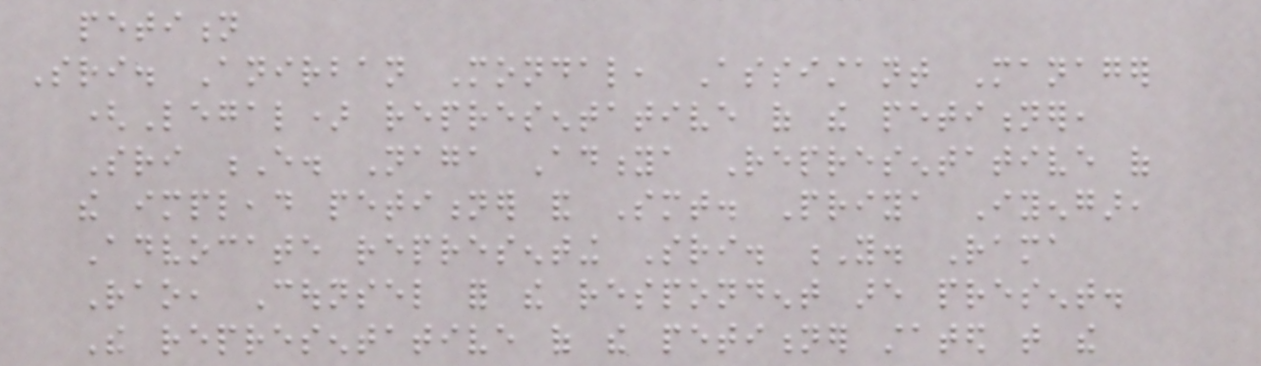petition
Sri. Anirban Mondal, Assistant Manager
(Legal) representative of the petitioner,
Sri E. Naga Aditya Representative of
the implead petitioner and Smt. Priya Iyengar,
Advocate representing Sri. Y. Rama
Rao, Counsel for the respondent are present.
The representative of the petitioner stated that the
